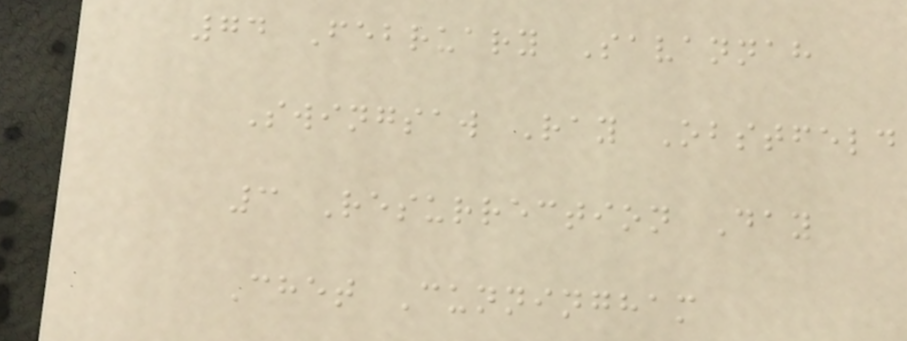74 February Savannah
Swingsaw Ray Obstfeld
3 Resurrection Day
Chet Cunningham
